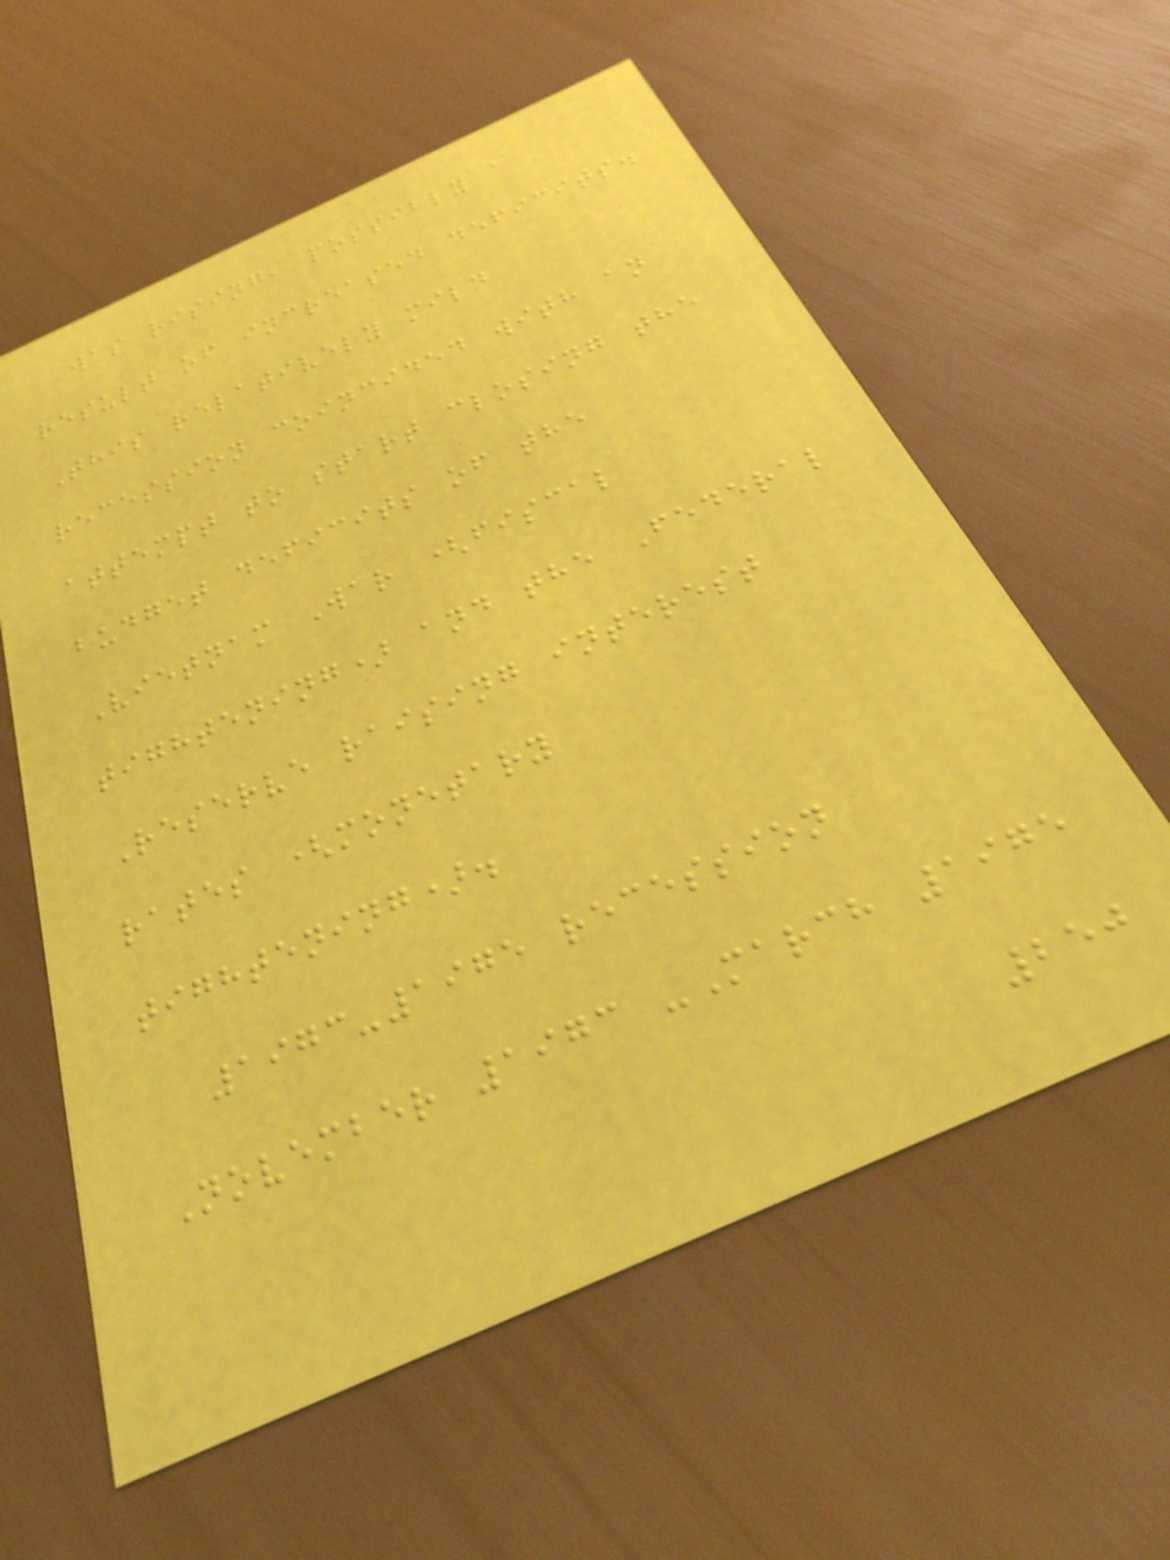was rising, possibly a
result of increased deficits.
This relatively mild
recession coincided with an
attempt to start closing the
budget deficits of the
Vietnam War (fiscal
tightening) and the Federal
Reserve raising interest
rates (monetary
tightening).
1973-1975 recession
November 1973 -March 1975
250
